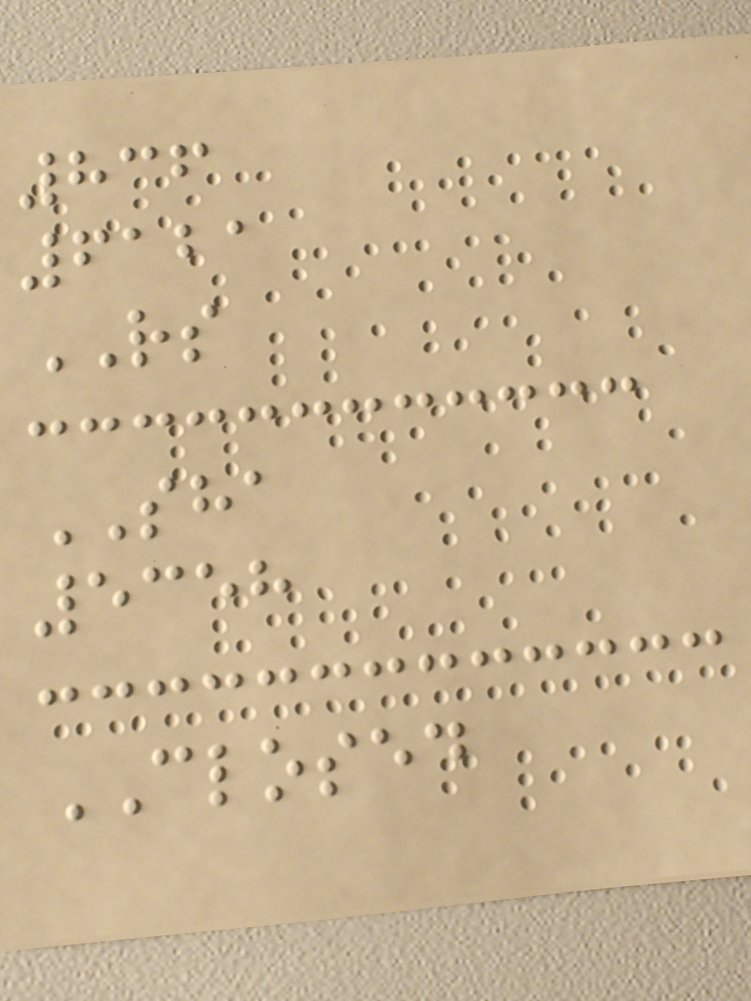836
6121
RS
SHA
5358
CLOSED
